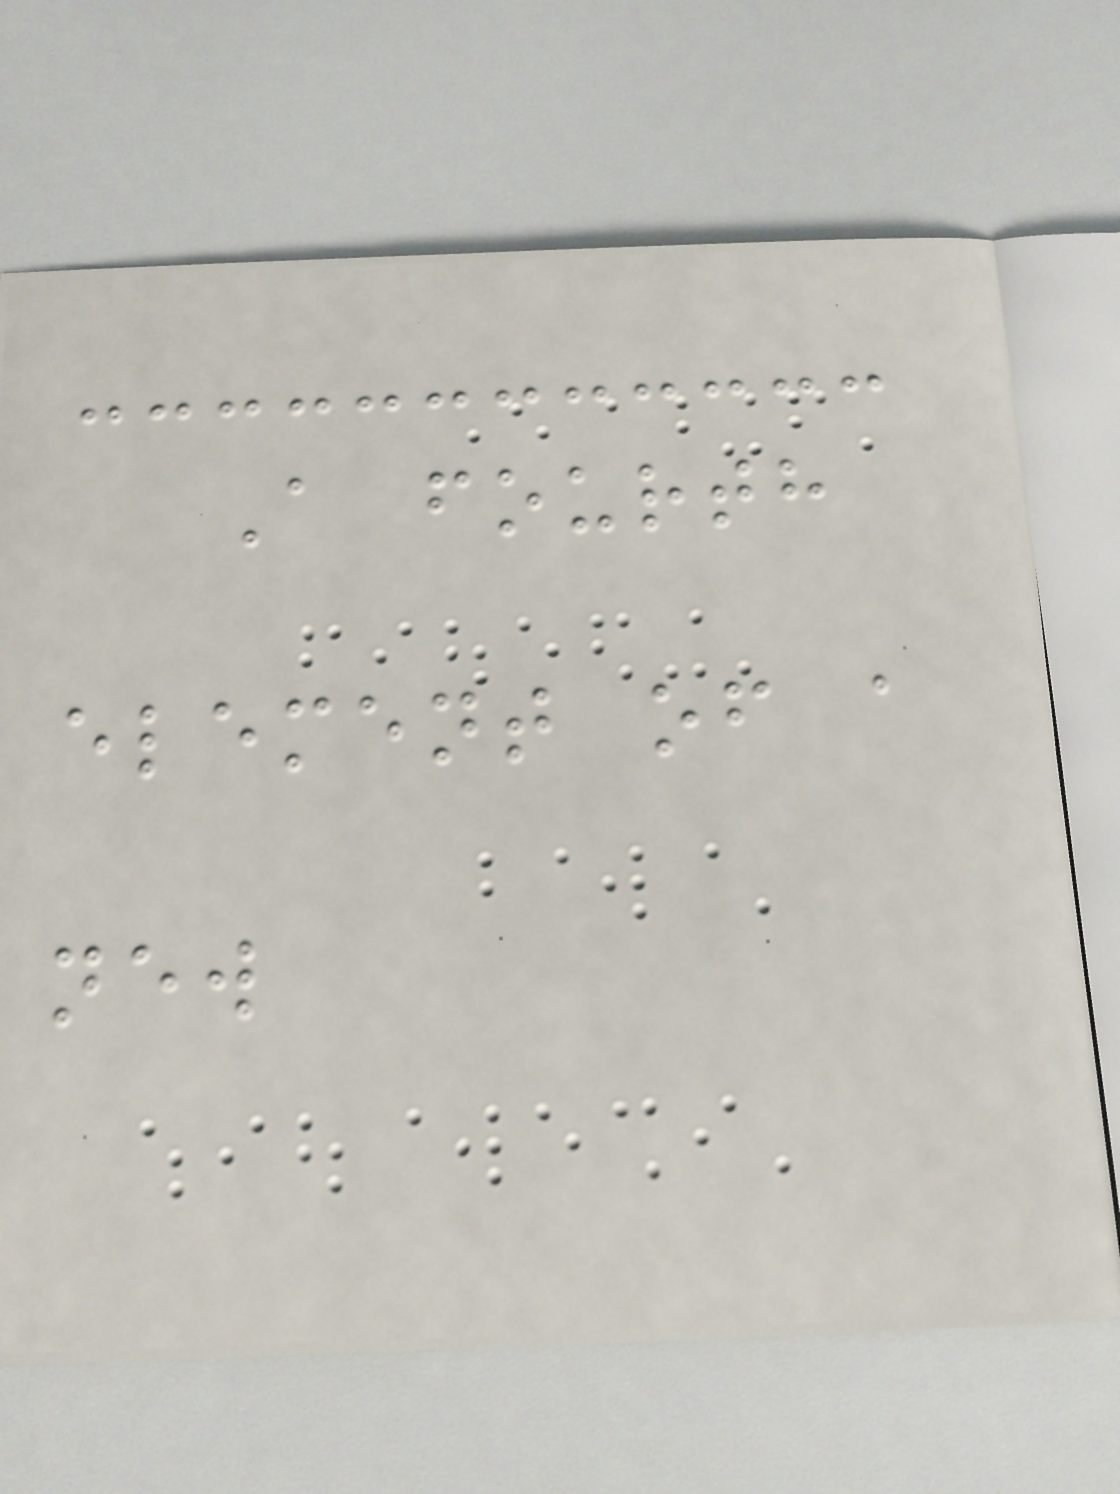A fourth
element of a
new
